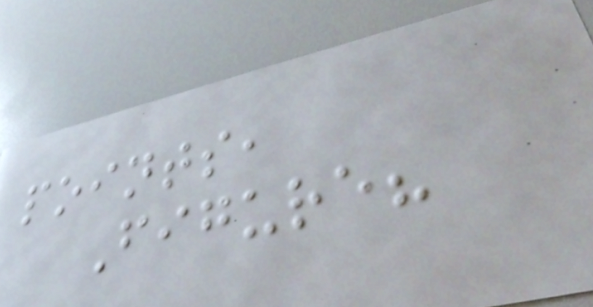points,
Figure?
